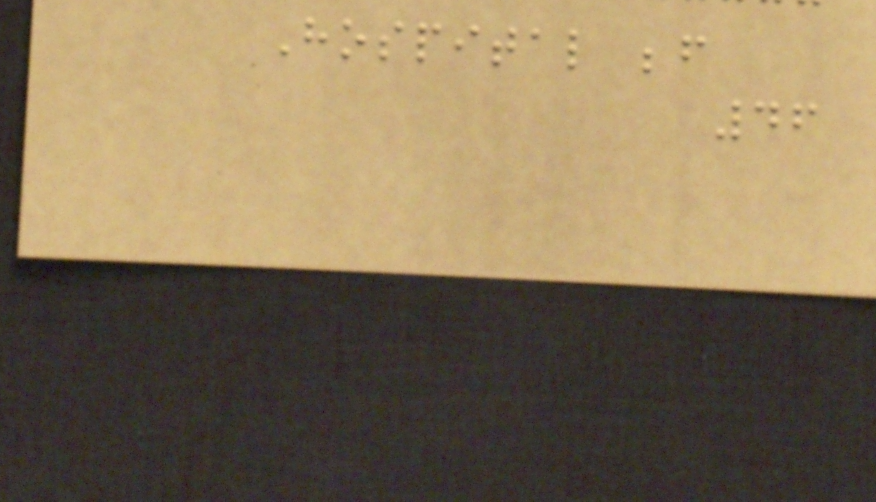Hospital before
46
